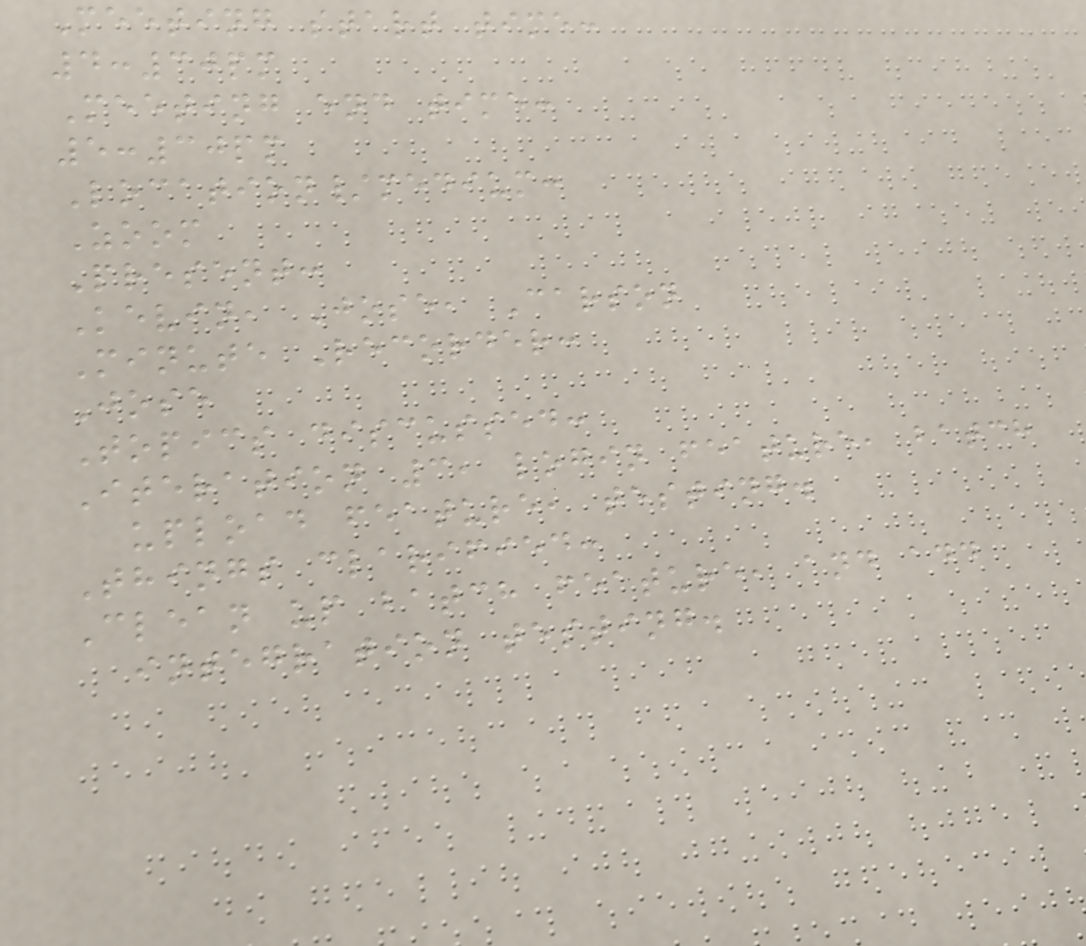Meeting start time:
4:30pm
Meeting end time:
5:30pm
Location/medium:
Zoom
Present:
Kevin, Jose, Carson
Minute Recorder:
Jose
Topics discussed:
Iteration 3, login feature, batch
upload feature, testing.
Things clarified:
Clean up batch feature, and add
integration testing.
